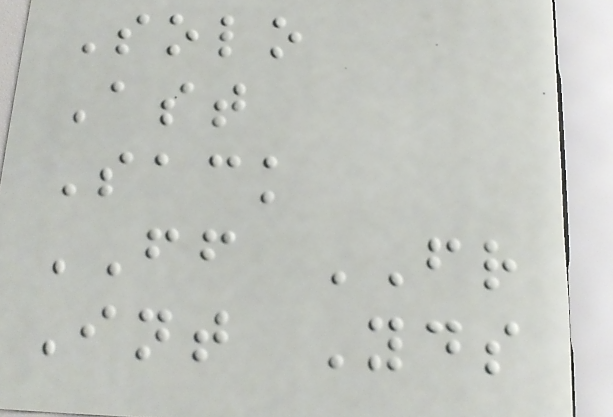Solo
Ast
Sack
FF FR
Int Yds
